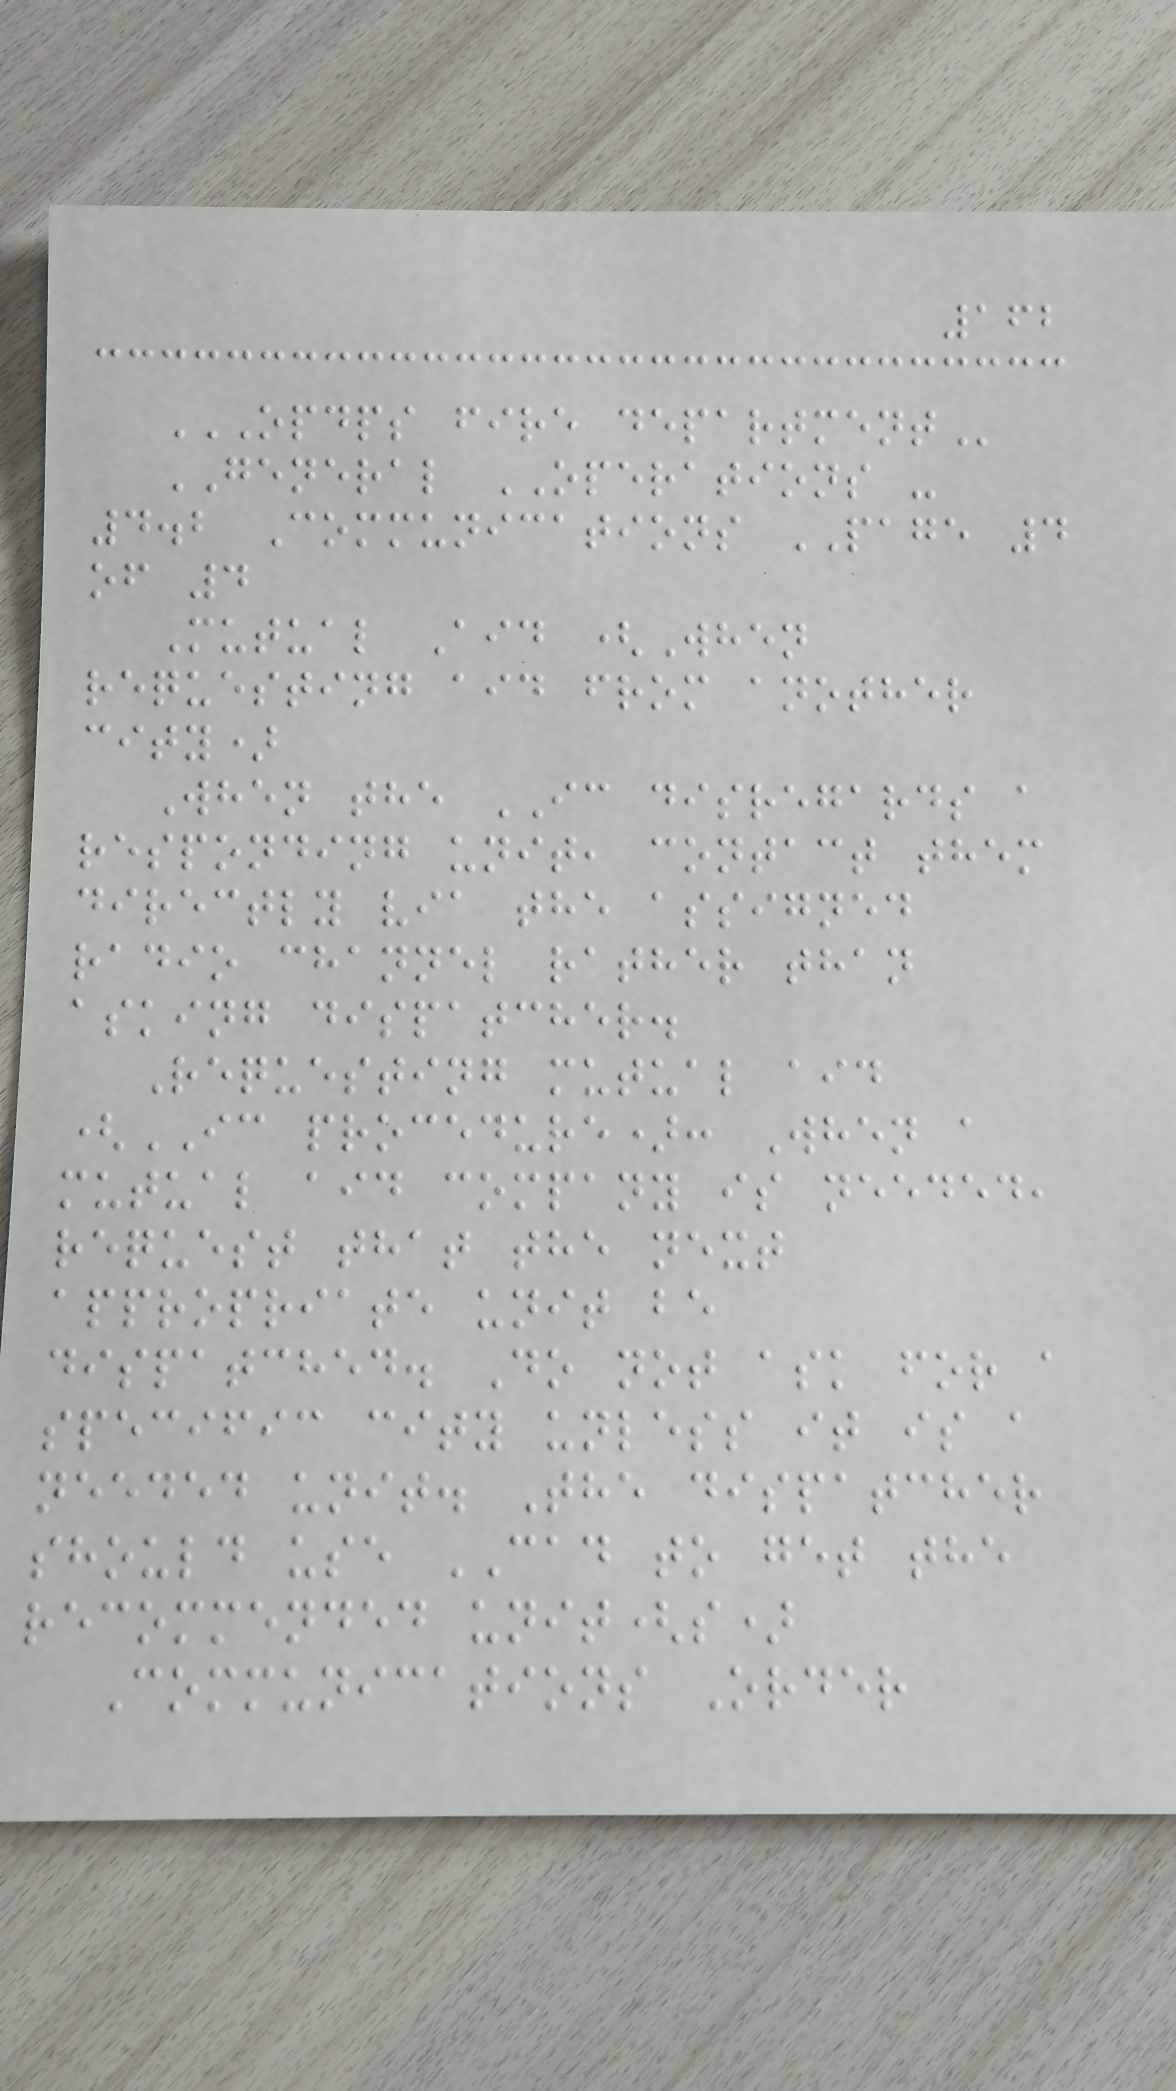162
OPDPS FIRE DEPARTMENT
GENERAL OPERATIONS -
4.2 Communications PAGE 4
of 4
Mutual Aid (When
requesting aid from another
city)
When the IC disregards a
responding unit, contact them
directly via the assigned
radio channel rather than
asking dispatcher.
Requesting mutual aid
(IC procedure): When a
mutual aid company is needed,
request that the next
appropriate unit be
dispatched. Do not ask for a
specific city unless it is a
needed unit. The dispatcher
should use CAD to get the
recommended unit(s)
Communications Order
